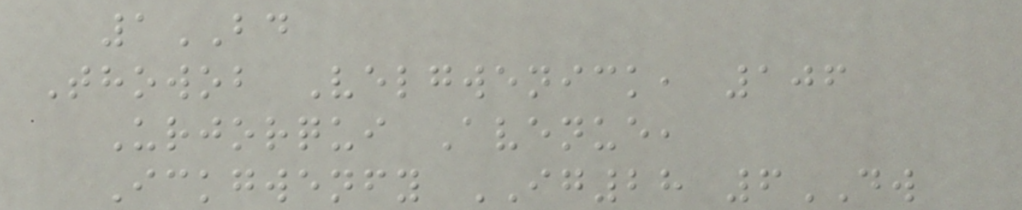1BD
Thowob Velgwenick, 106
Urjorqui Avenue,
Ickgwenfy IG28 6DW
